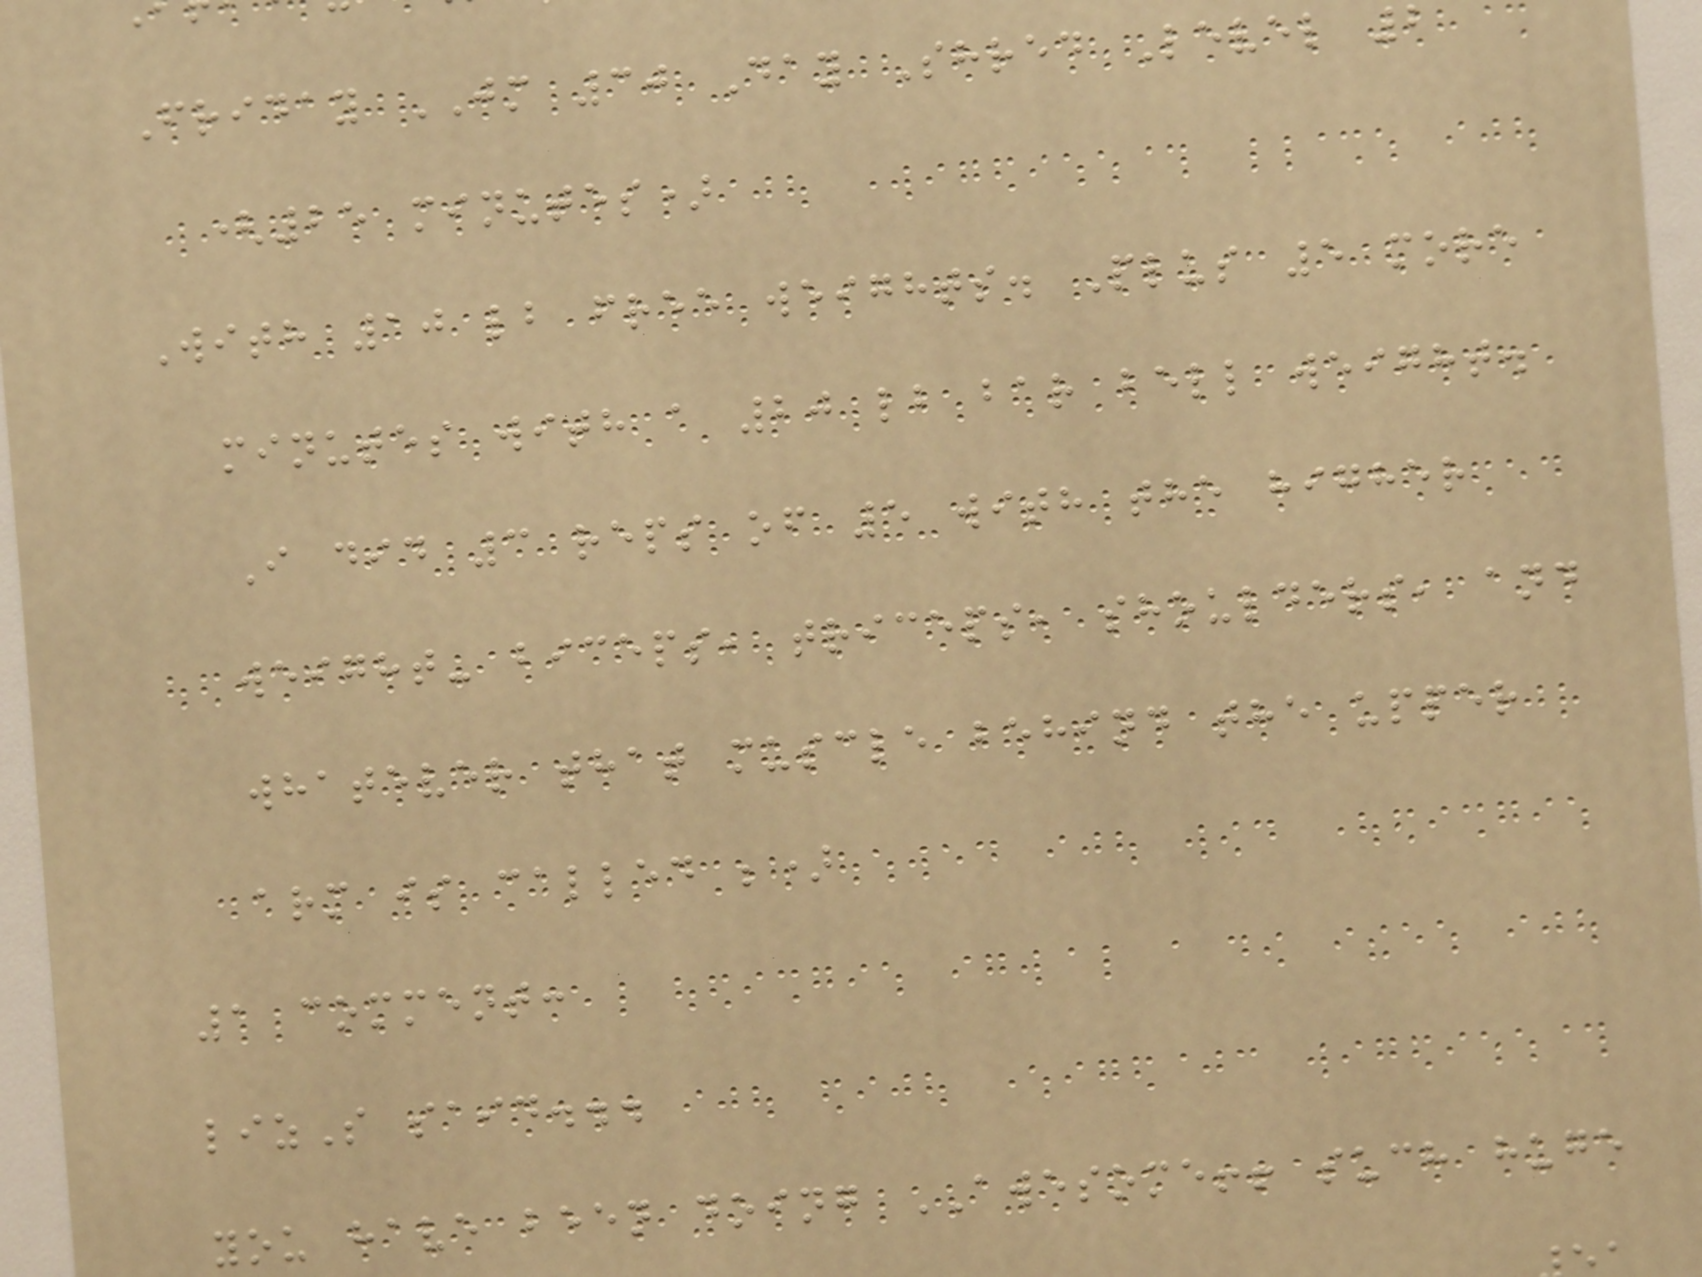Friday JM 30 Day Shred Level 2
(25 minutes)
With 10 lb free weights. Plus 5 more
minutes with a 20 lb bar bell weight.
I did 3 reps of 5 with the higher
weight- biceps, triceps, shoulders, and
whatever that muscle behind the upper
arm is called ;)
1 comment:
lizS said...
you have been doing AWESOME!! such huge
